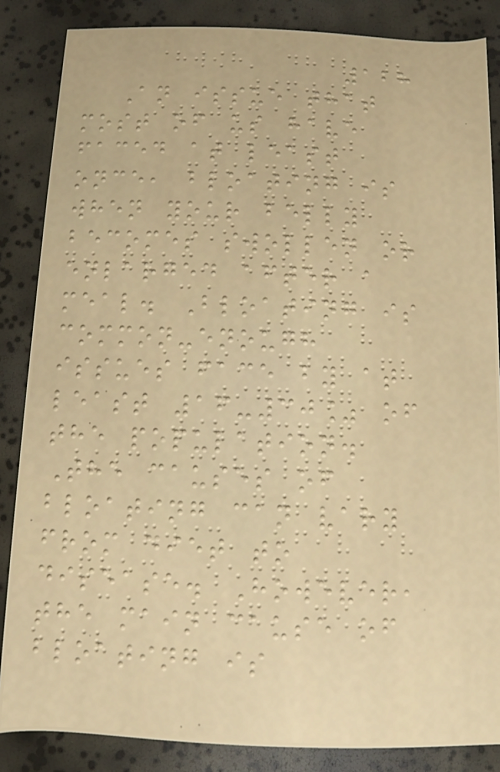128
An issue that
most of us have
faced at least
once, bloating is
when your belly
becomes swollen or
enlarged after a
meal. Bloating is
common-enough
issues face by at
least 16-30% of
the population.
The causes of
bloating can vary
from diet to
disease. However,
the main cause of
bloating is
